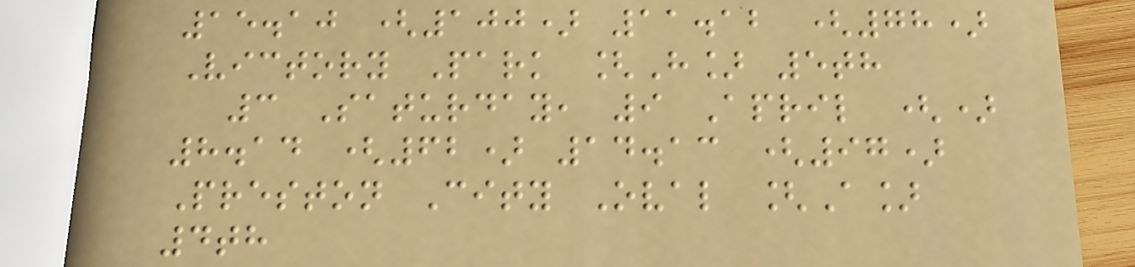15.10 (100) 11.12 (78)
Victory Park [H] 5th
3 Saturday, 9 April ()
8.14 (62) 14.13 (97)
Preston City Oval [A]
4th
